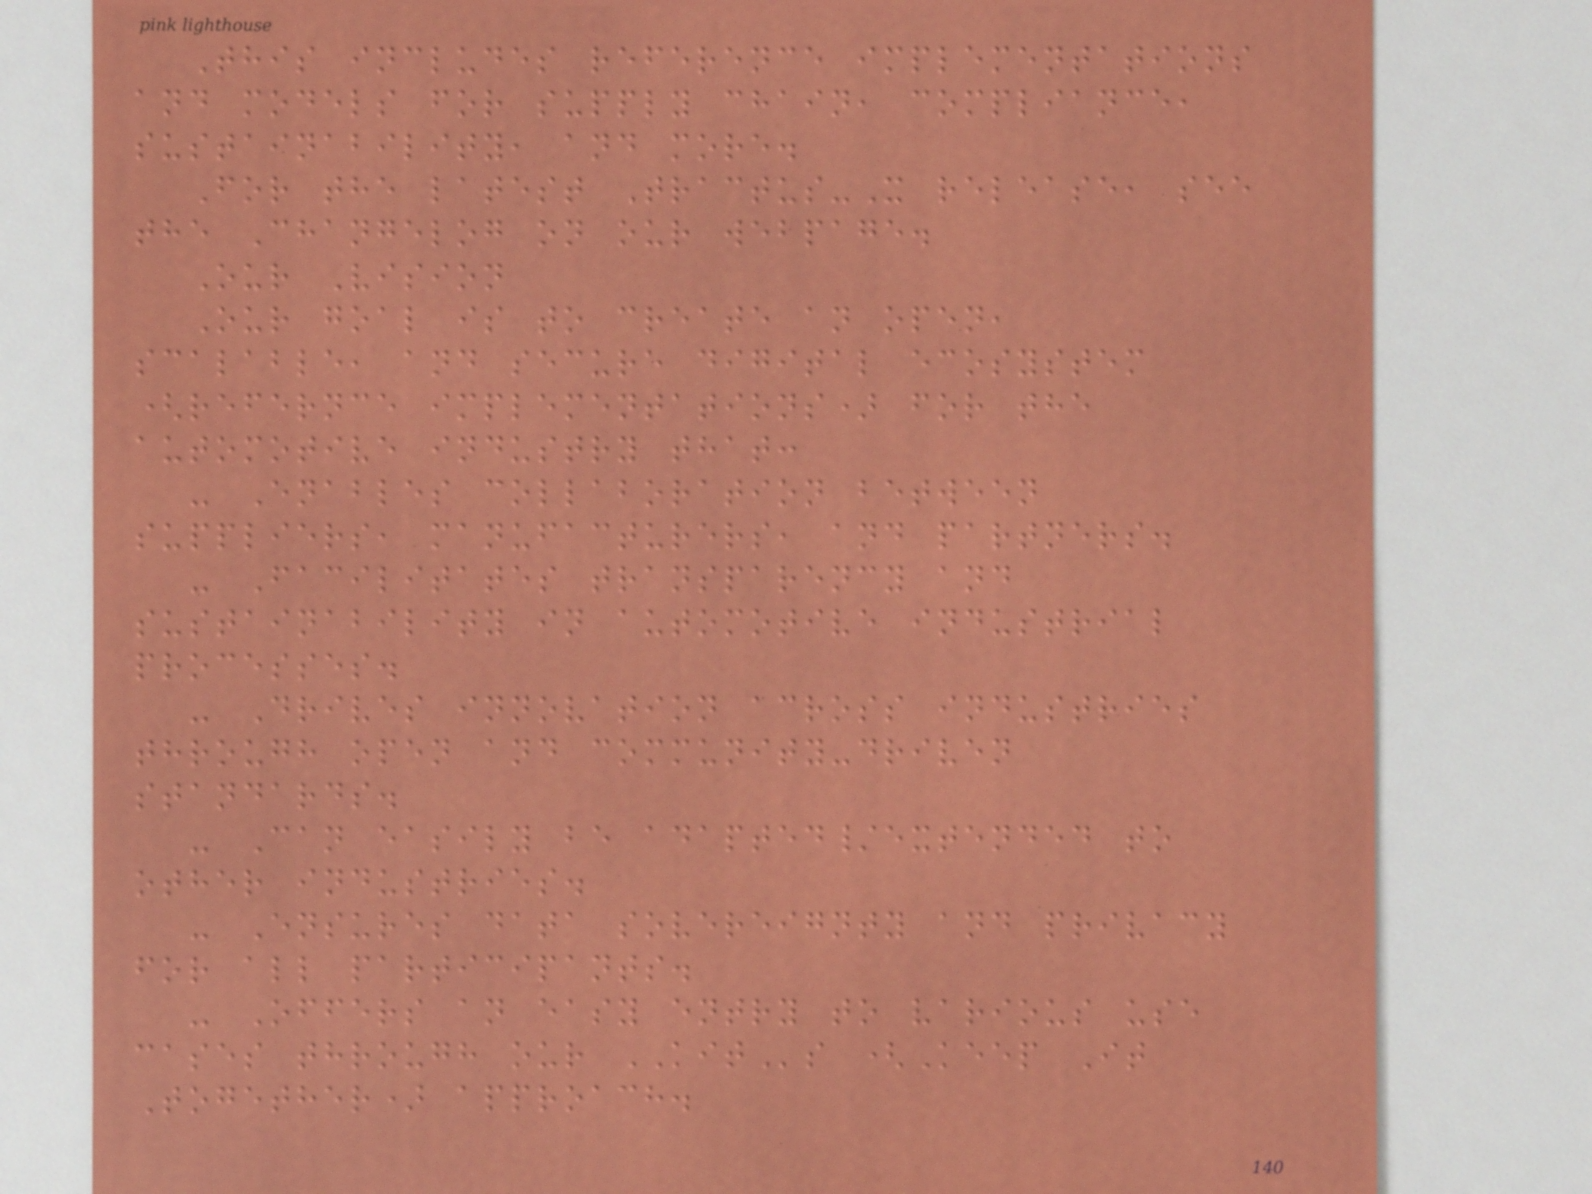This includes reference implementations
and models for supply chain, compliance,
sustainability, and more.
For the latest Tractus-X release, see
the Changelog on our webpage.
Our Vision
Our goal is to create an open,
scalable, and secure digital ecosystem
(refernce implementations) for the
automotive industry that:
- Enables collaboration between
suppliers, manufacturers, and partners.
- Facilitates transparency and
sustainability in automotive industrial
processes.
- Drives innovation across industries
through open and community-driven
standards.
- Can easily be adapted/extended to
other industries.
- Ensures data sovereignty and privacy
for all participants.
- Offers an easy entry to various use
cases through our KITs (Keep It
Together) approach.
